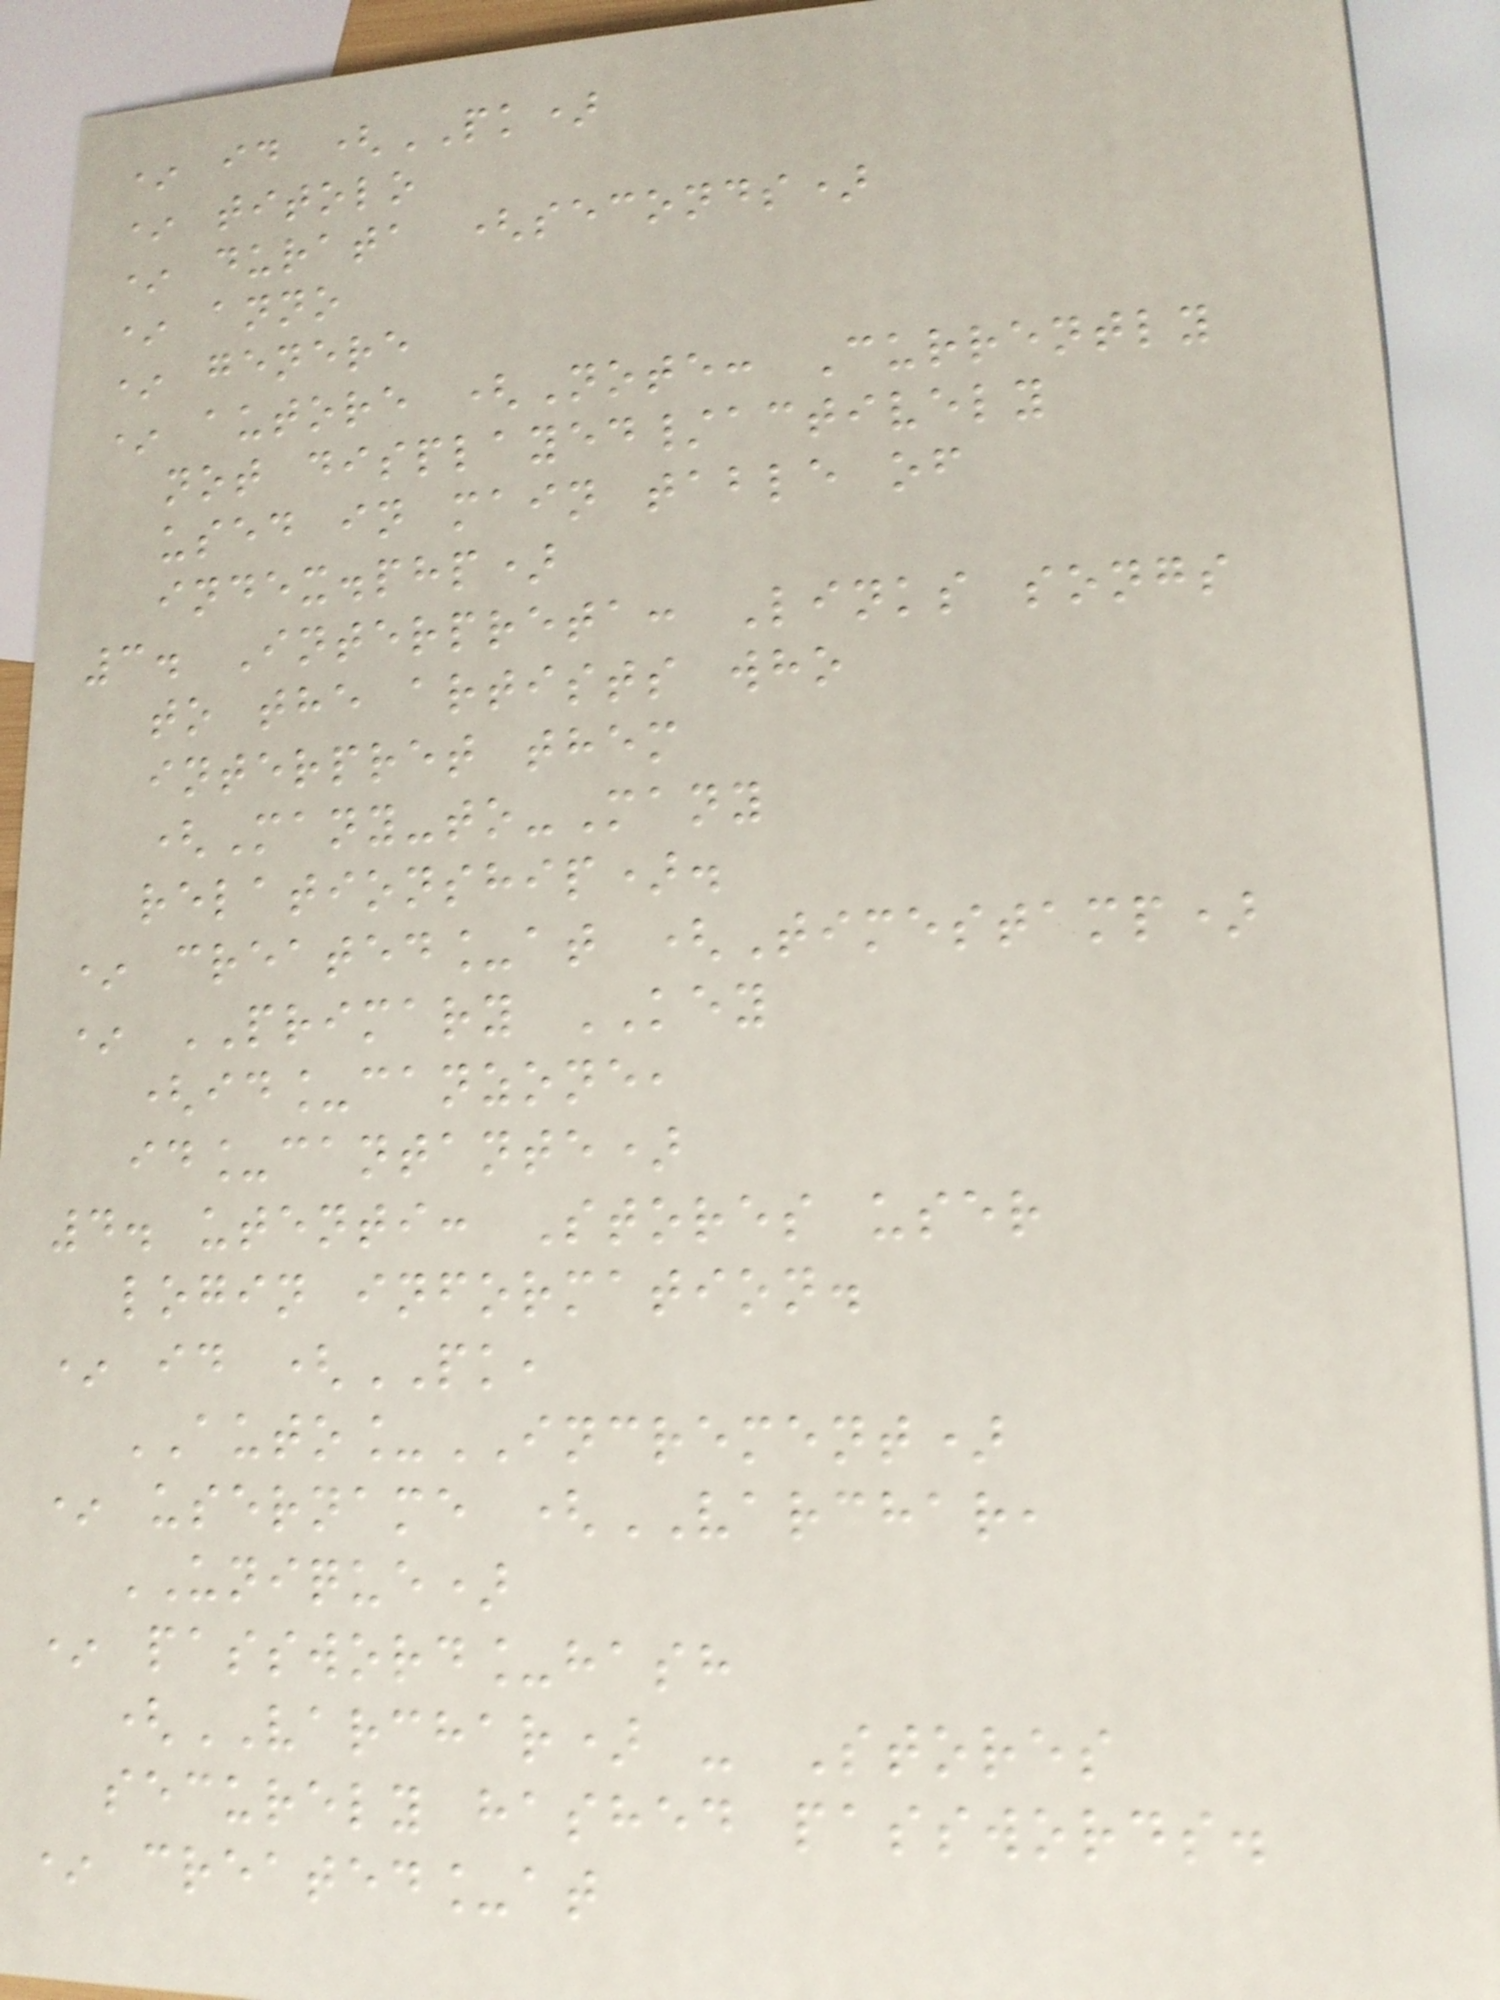* id (PK)
* titolo
* durata (seconds)
* anno
* genere
* autore (Note: Currently
not displayed/actively
used in main table of
index.php)
3. Interpreta: Links songs
to the artists who
interpret them
(Many-to-Many
relationship).
* created_at (Timestamp)
* PRIMARY KEY
(id_canzone,
id_cantante)
4. utenti: Stores user
login information.
* id (PK,
AUTO_INCREMENT)
* username (VARCHAR,
UNIQUE)
* password_hash
(VARCHAR) - Stores
securely hashed passwords.
* created_at
